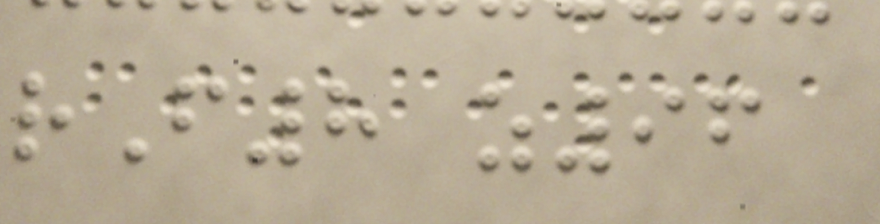rF8 z96
